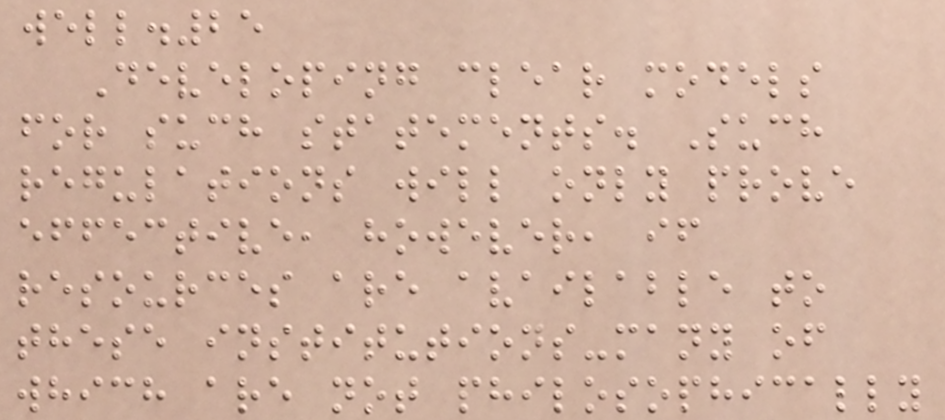well.25
Developing clear models
for such statements. Such
regulations will only prove
effective, however, if
resources are available to
these institutions-many of
which are not philosophically
